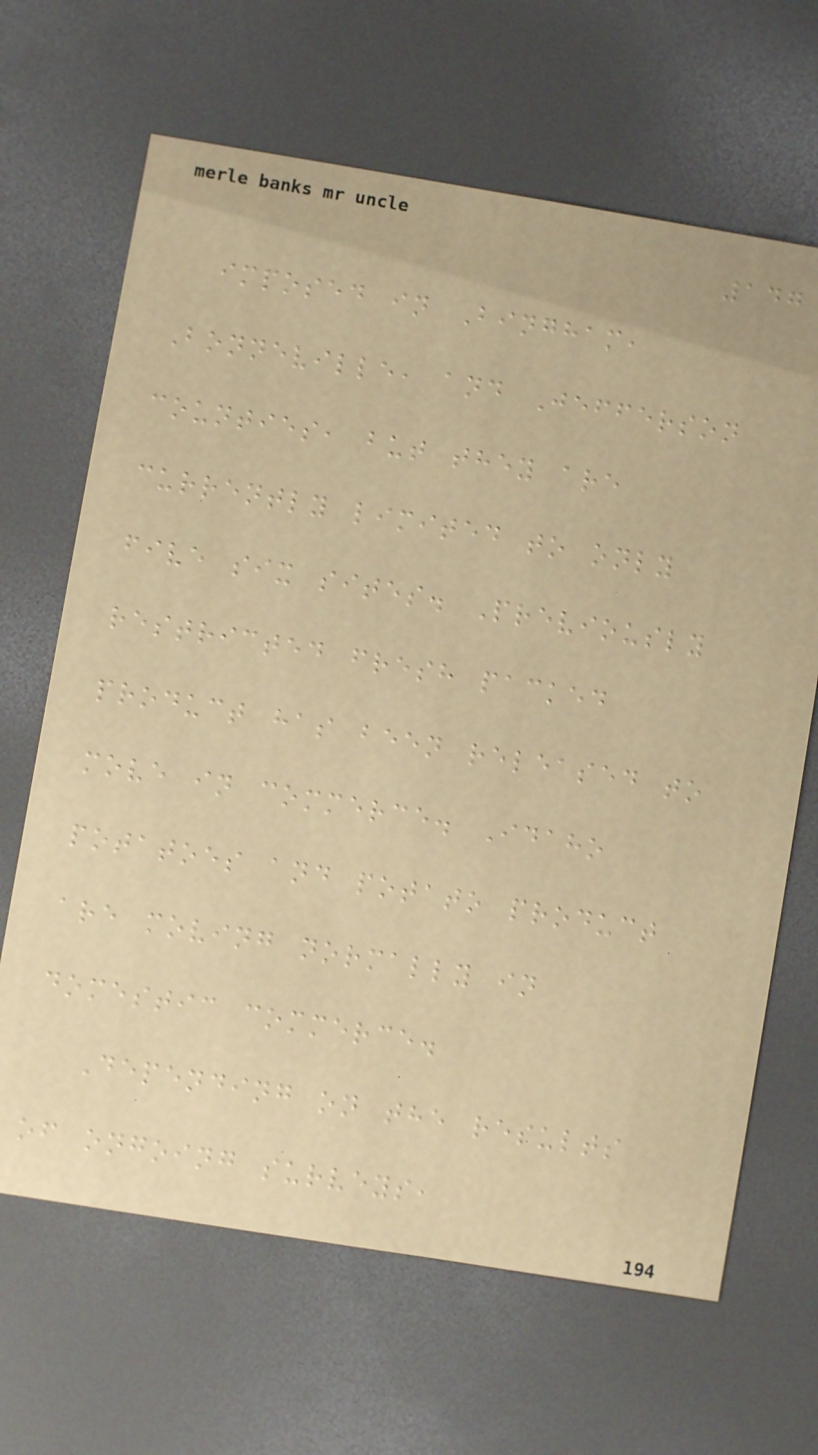147
imposed in Bingham,
Bonneville, and Jefferson
counties, but they are
currently limited to only
five six sites. Previously
restricted fresh packed
product has been released to
move in commerce. Idaho
potatoes and potato product
are moving normally in
domestic commerce.
Depending on the results
of ongoing surveys,
